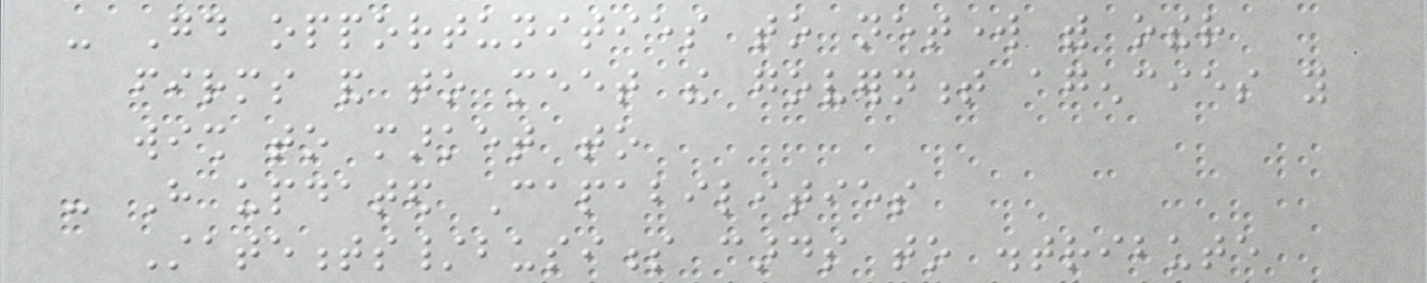- Good opportunities to network with other
firms and to meet the government agencies you
wish to market to
- Have updated Capabilities
Statements/business cards to distribute
